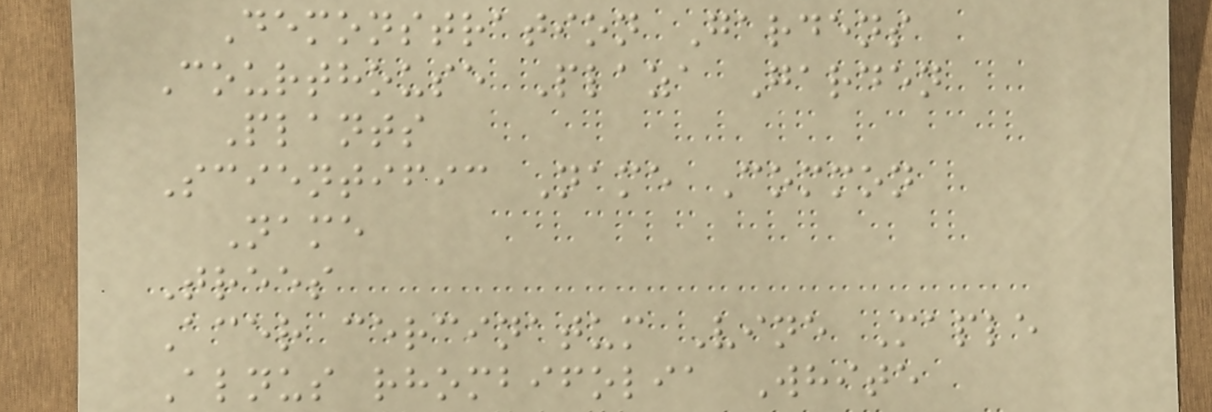Demonstration Gardens
Courthouse Plaza Garden
Plants
Scientific Name Common
Name
Trees
Acer cercinatum Vine Maple
Alnus rhombifolia White
